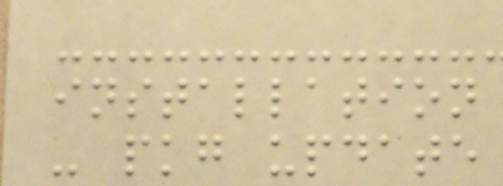installation
- pkg update
